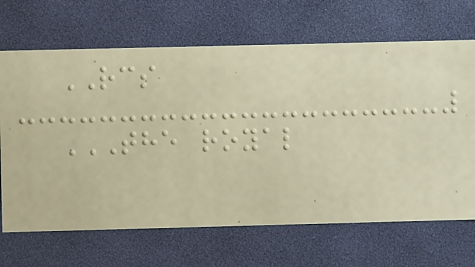RCS
THE ROYAL
